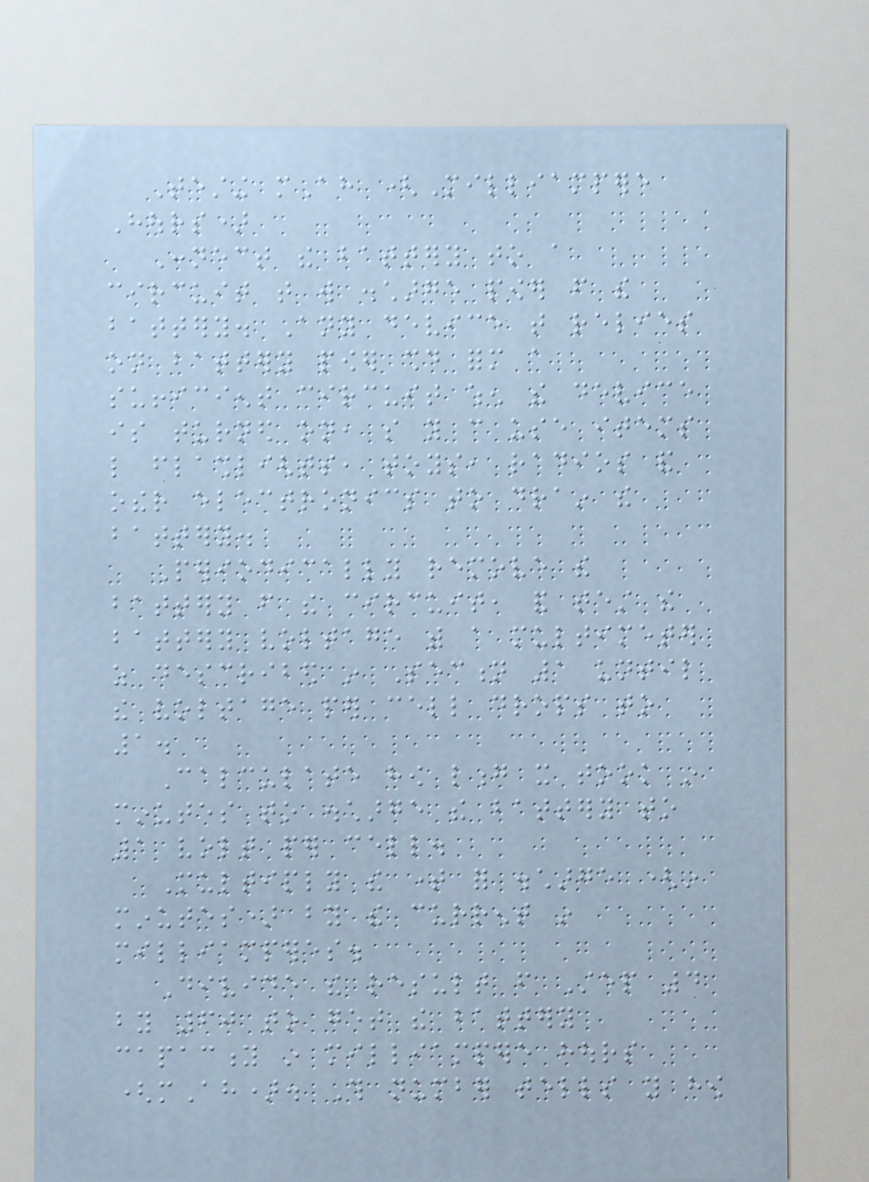Testing mAh (Milliampere
Hours)
Connect the battery to a
circuit that will discharge power from the
battery. Any device that relies
on battery power should form a
sufficient circuit when the device
is turned on, so you can use items
like flashlights, toys, radios and
other electronics to drain the
battery.
Periodically remove the
battery from the circuit, and test the
battery voltage with a multimeter
as described in Section 1 until
the voltage per cell drops to
1.
Calculate how long it took in
minutes to discharge the battery to
1 volt per cell.
Multiply the time for discharge (in
minutes) by the current in
milliamperes.
Divide the result from Step 4
by 60 to get the battery
capacity in milliampere hours
(mAh). This number tells you how
